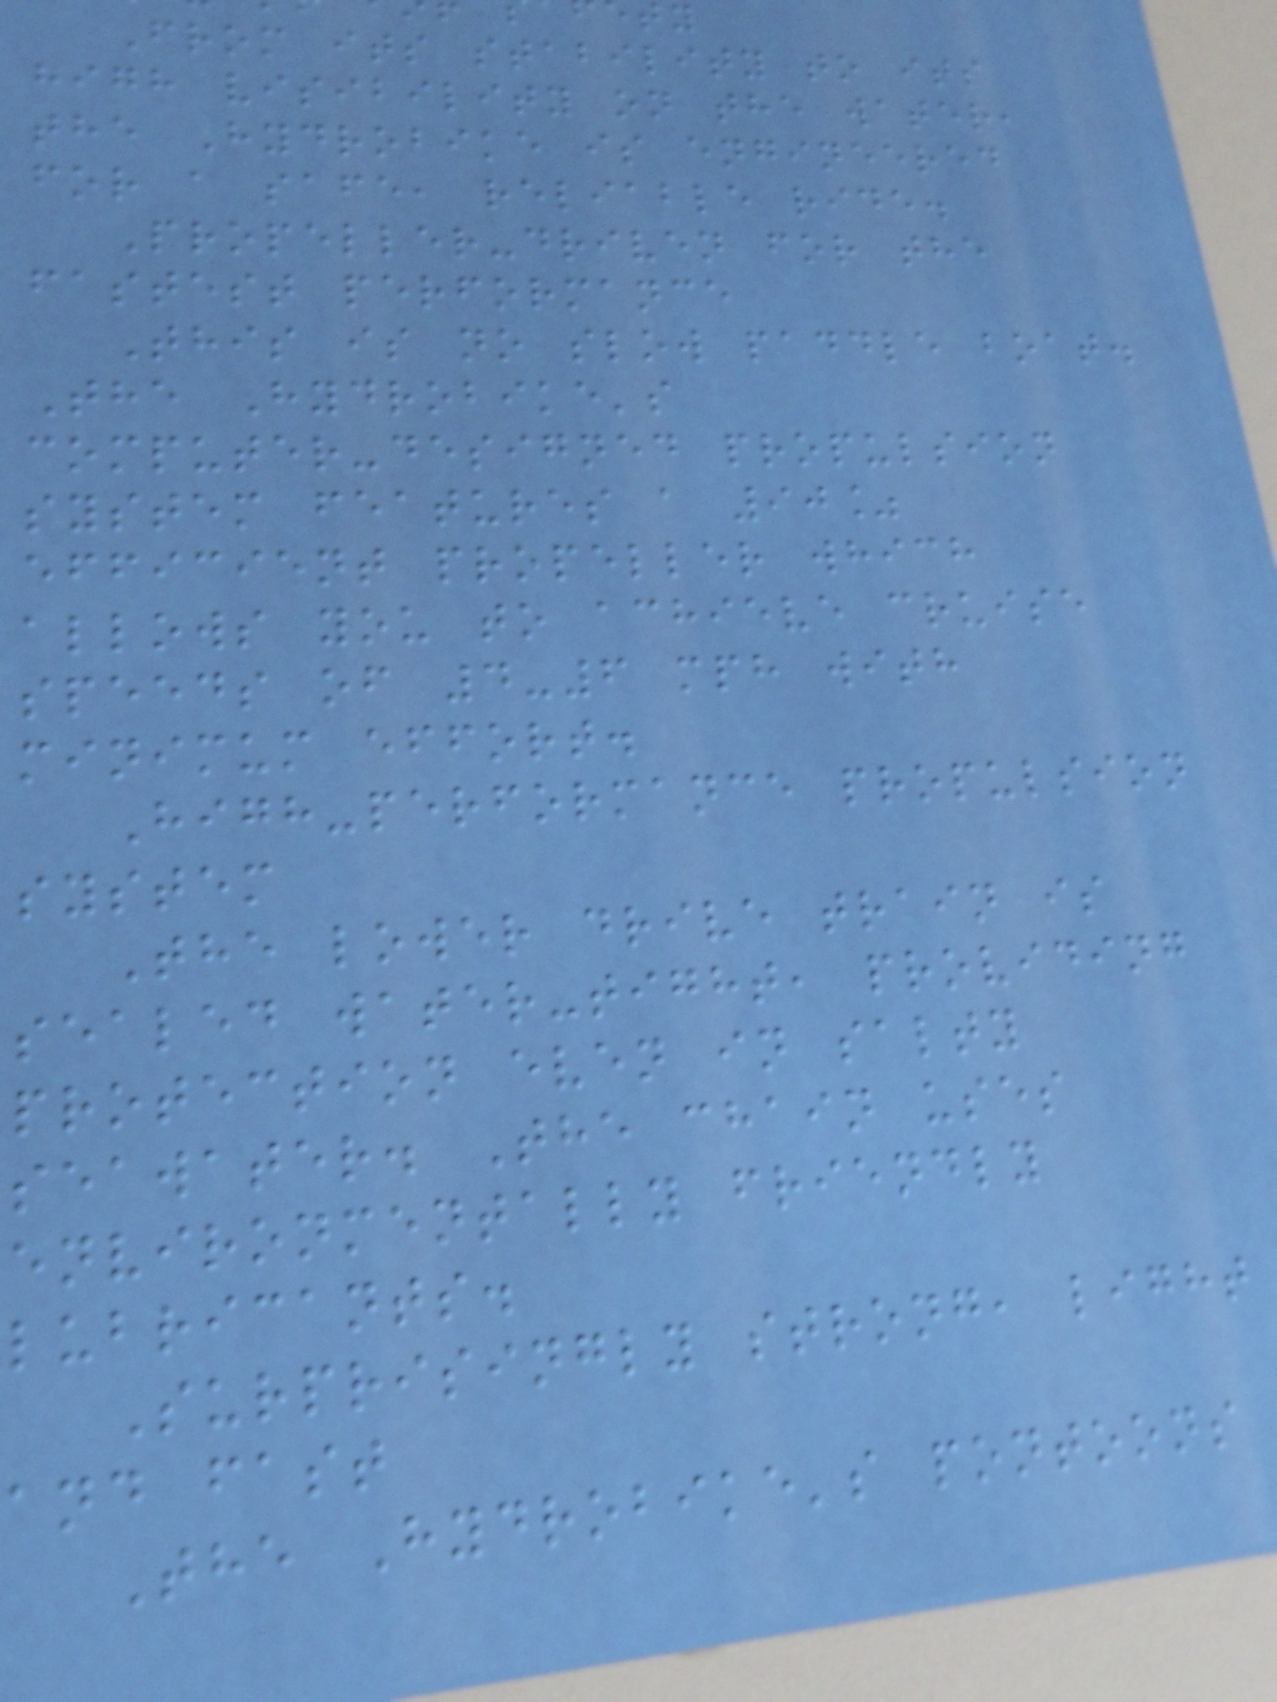From its stability to its
high visibility on the water,
the Hydrobike is engineered
for a safe, reliable ride.
Propeller-driven for the
fastest performance
This is no slow paddle boat.
The Hydrobike's
computer-designed propulsion
system features a 90%
efficient propeller which
allows you to achieve cruise
speeds of 4-6 mph with
minimum effort.
High-performance propulsion
system
The lower drive train is
sealed water-tight, providing
protection even in salty
seawater. The chain uses
environmentally friendly
lubricants.
Surprisingly strong, light
and fast
The Hydrobike's pontoons
